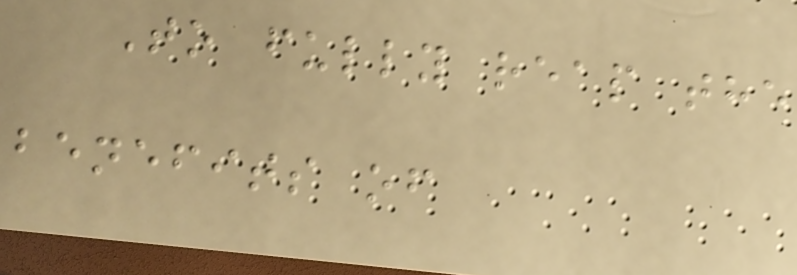To fully reap the
benefits of
